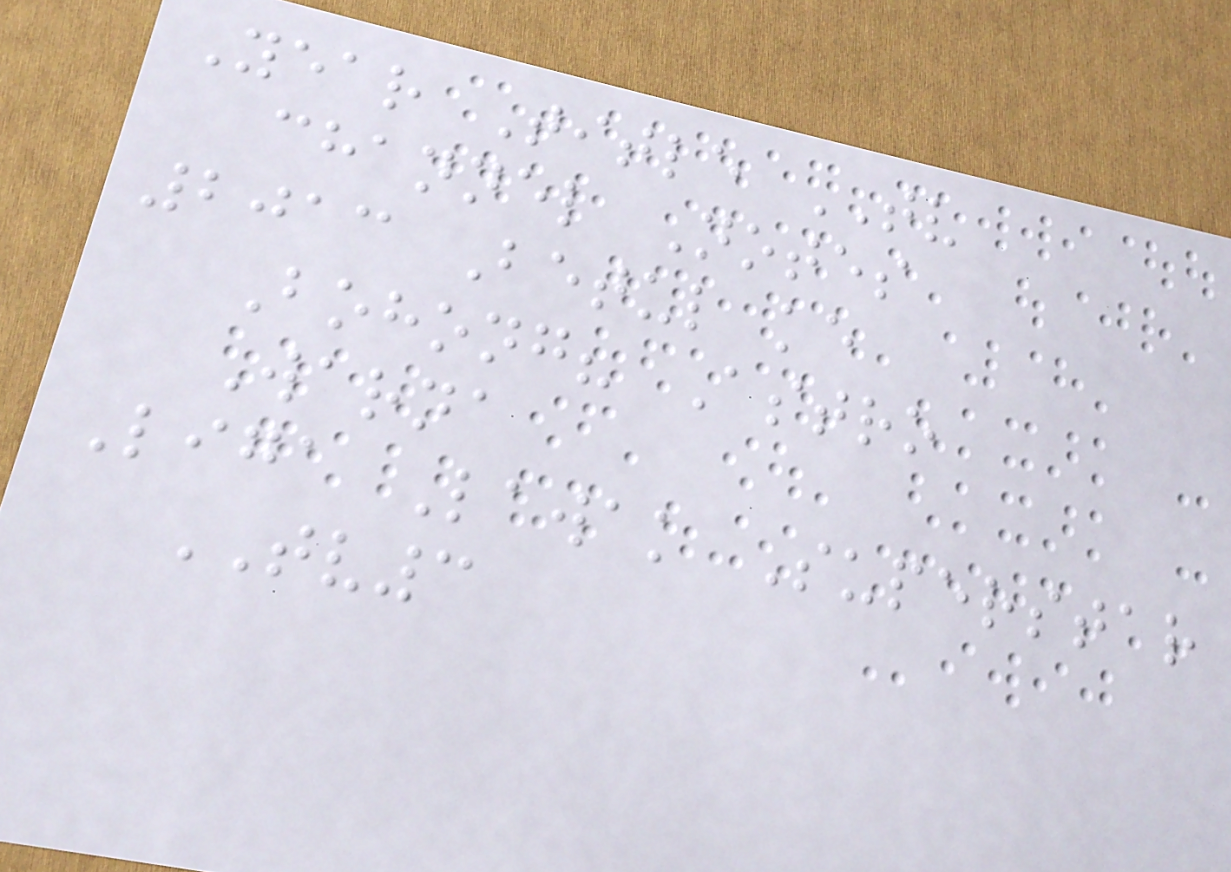Year Title TV
channel Notes
2013 Betul ke
Bohong? Astro
Warna
Liga Lawak Superstar
TV3
